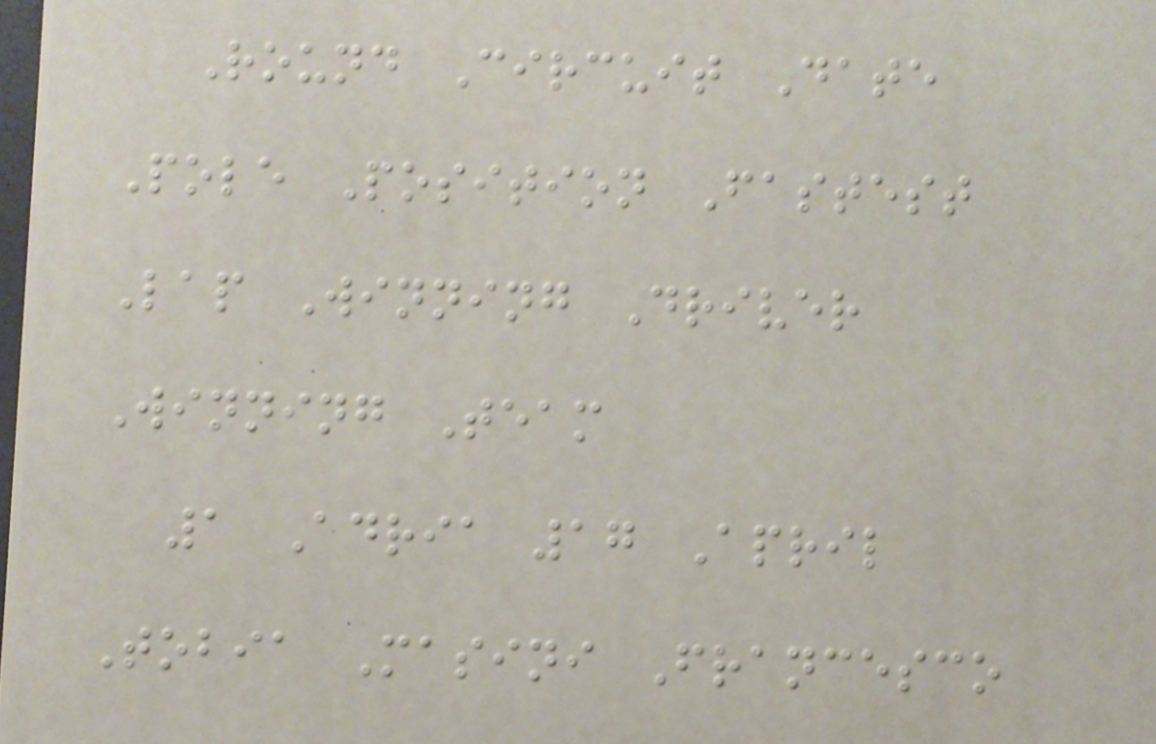Round Circuit Date
Pole Position Fastest
Lap Winning Driver
Winning Team
1 Adria 17 April
Tobia Masini Francesco
